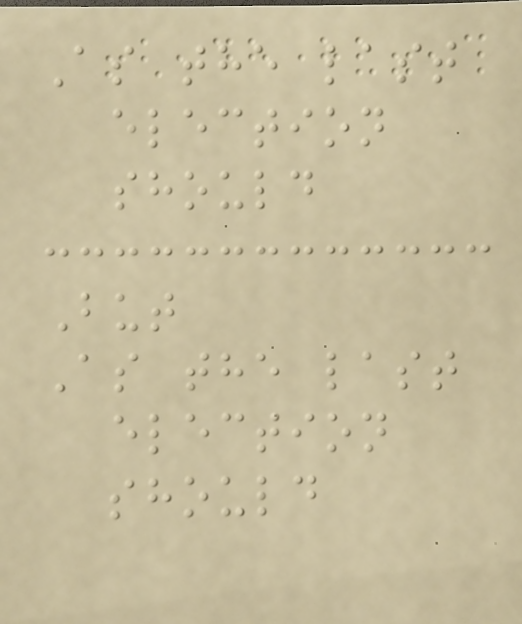As the last
election
should
But
As the last
election
should
